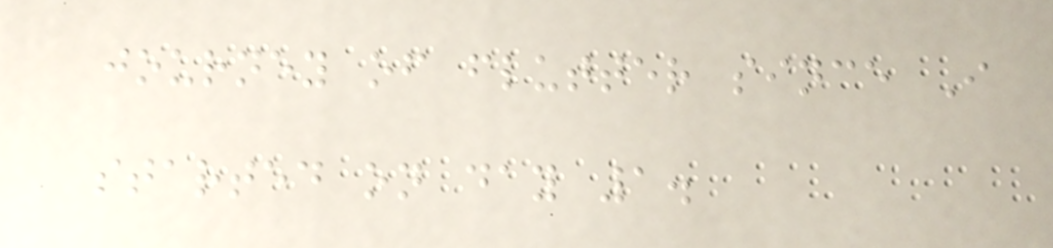journey of flutter since I
started on day 1.
